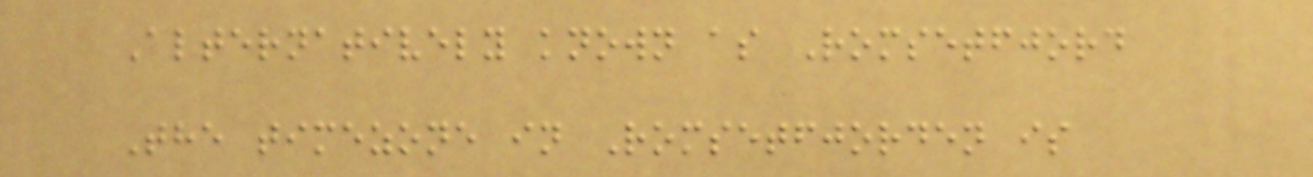Alternatively known as Romsetfjord
The timezone in Romsetfjorden is
